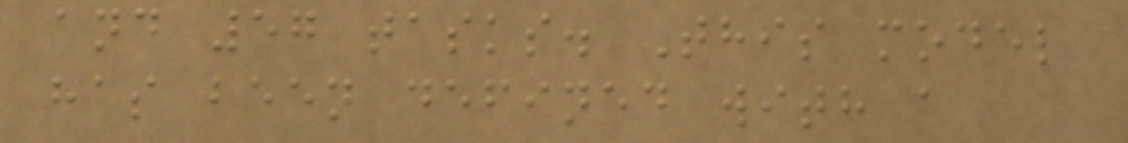and 57 tasks. This model
has been defined with a
